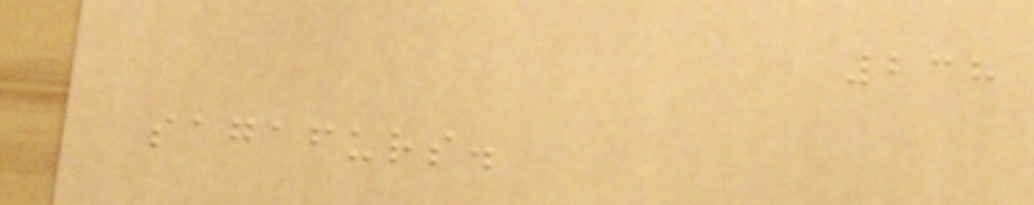238
sagafurs.
